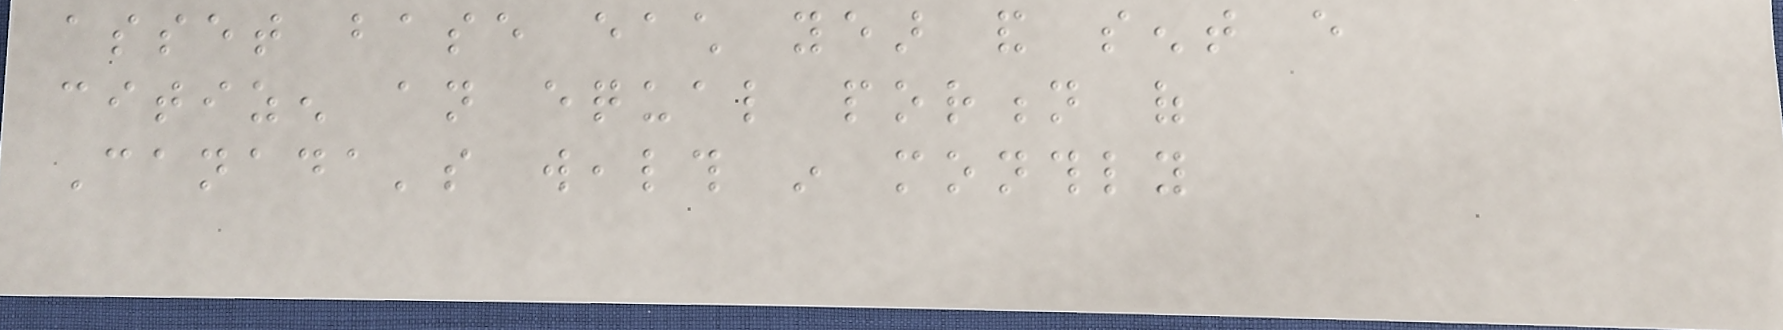asset base each year and sent every
citizen an equal portion of
Canada's wealth in monthly
